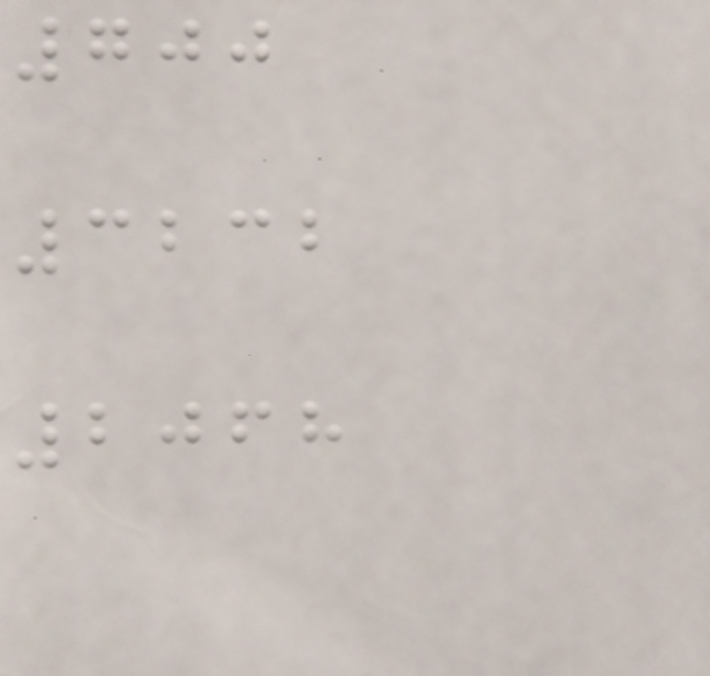700
3232
2068
